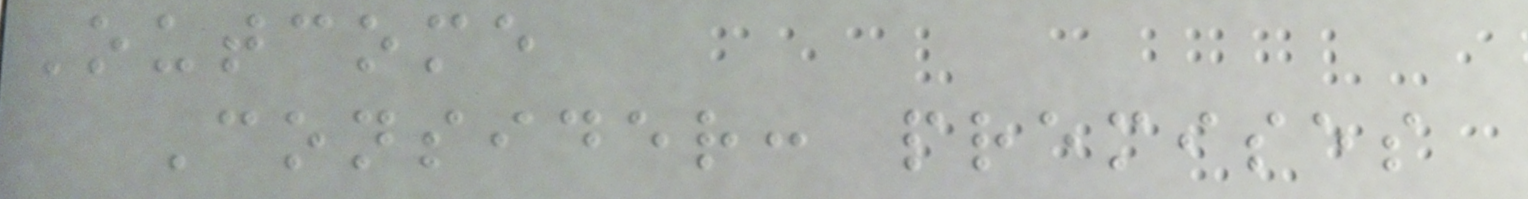Outcome
Consider: premises
